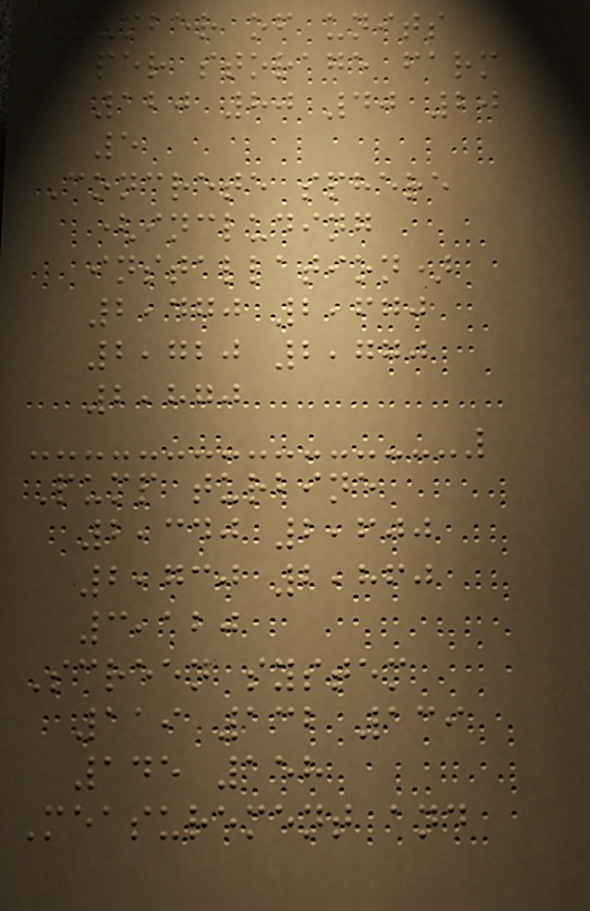Number of units
per storage farm
120 80 40 20
5
Concrete sphere
(including
installation)
2,470 2,670
2,720 2,770
2,870
Pump turbine
2,340 2,600
2,730 2,860
3,120
Screen system
119 132 139
145 158
Measurement and
